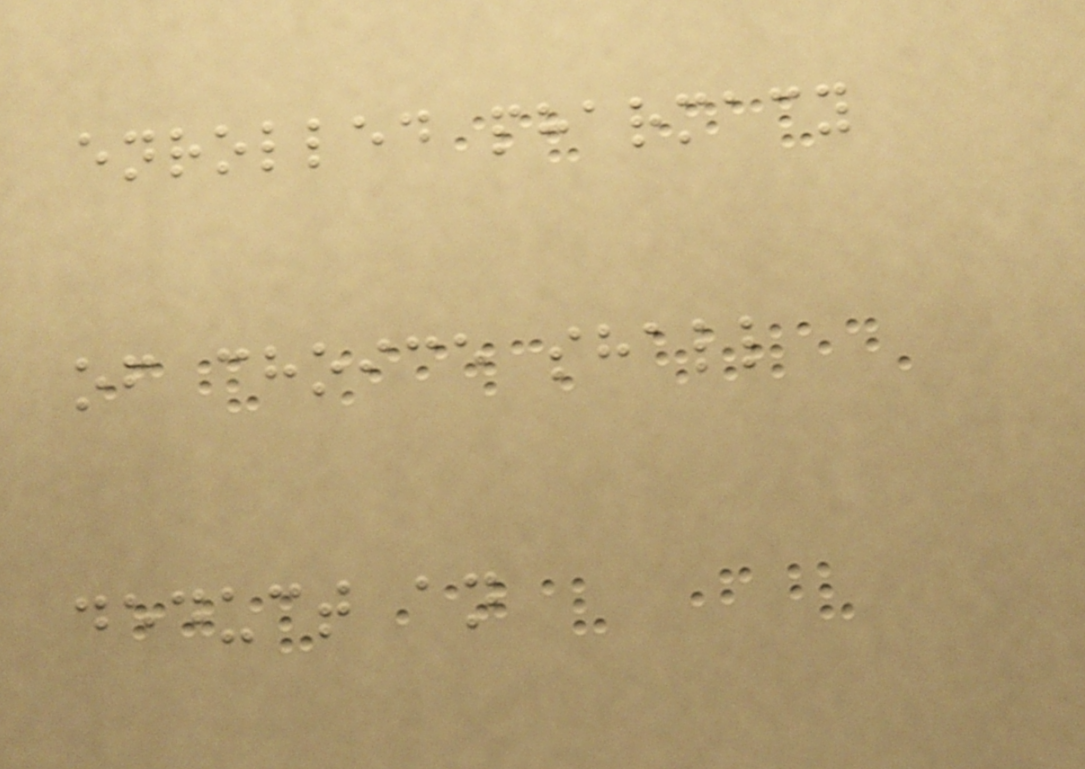enrolled pharmacy
of choice shall
deduct an
